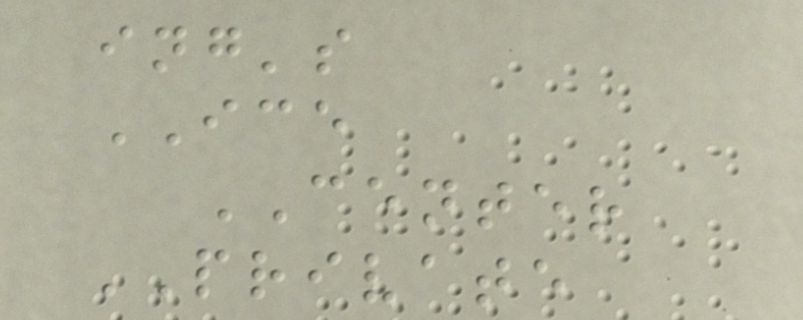ing's
ICE
CENTER
PRIVATE
